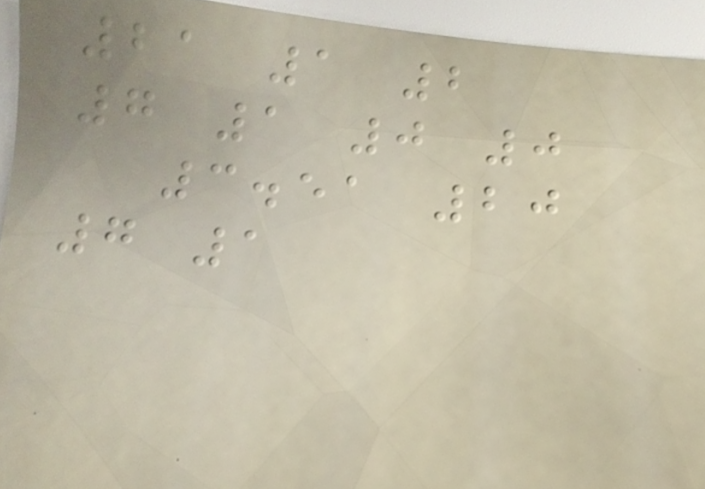21 1 2
7 1 0 0
3.51 20
7 1
